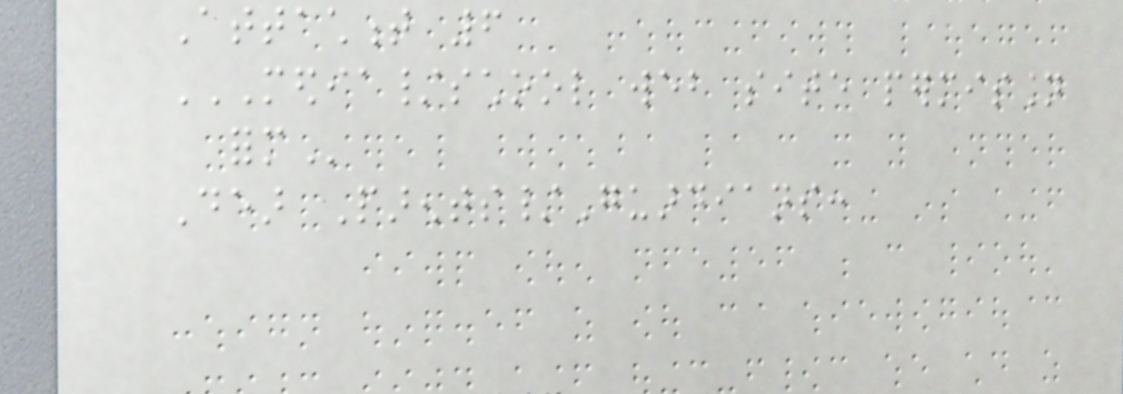Attachment 6
MEDIA/SCHOOL WEB SITE PERMISSION
FORM
Dear Parents/Guardians:
